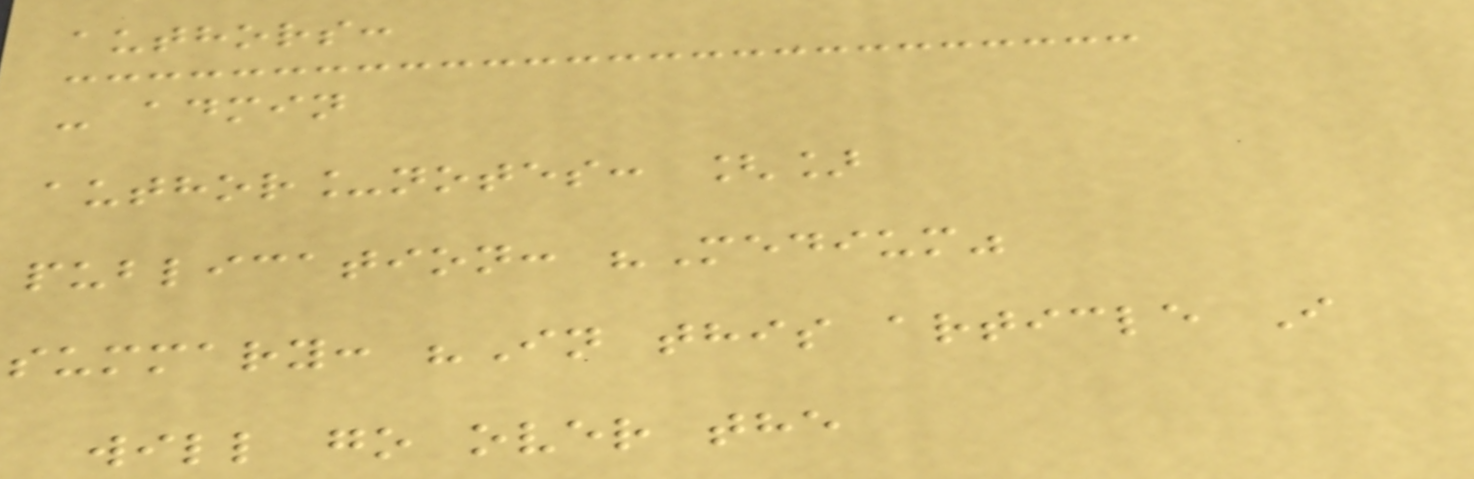authors:
- admin
author_notes: []
publication: "Medium"
summary: "In this article I
will go over the
